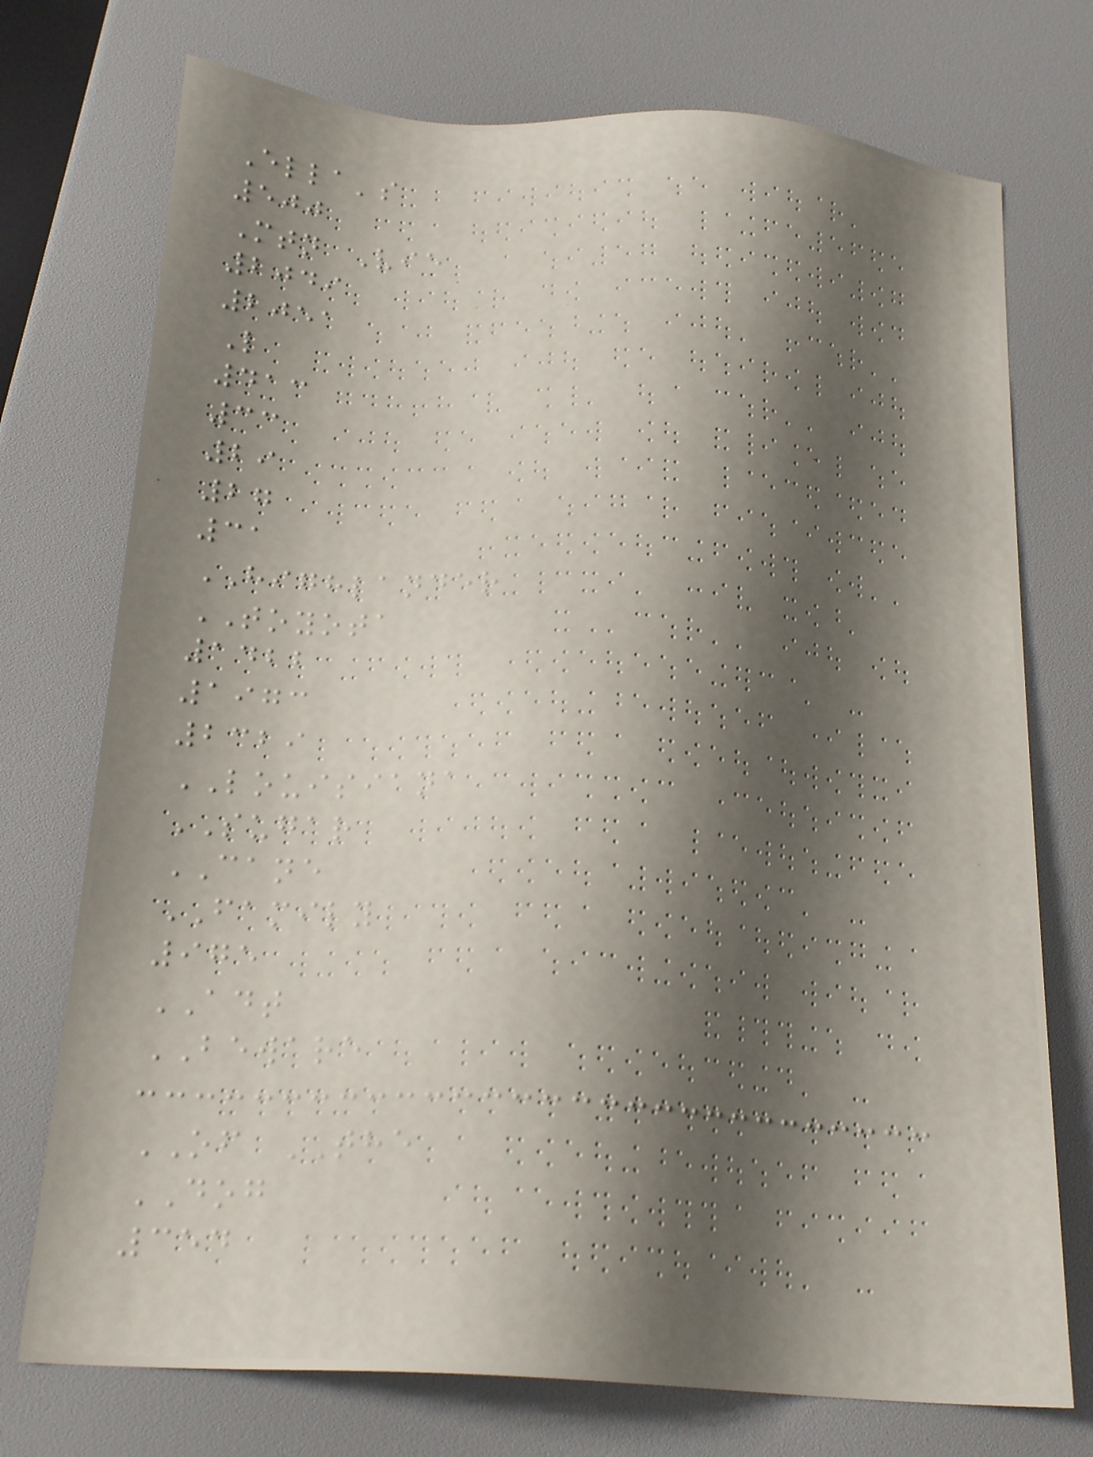Ella's
500
Mtn Vie
2049
2051
L
413
33
29
27
31
HIGHLANDER
TOYOTA
1422
1973
2329
LOUISIANA
SUGAR
CANE
FAMILY
975
ADT
BEWARE
OF THE
DOG
354
